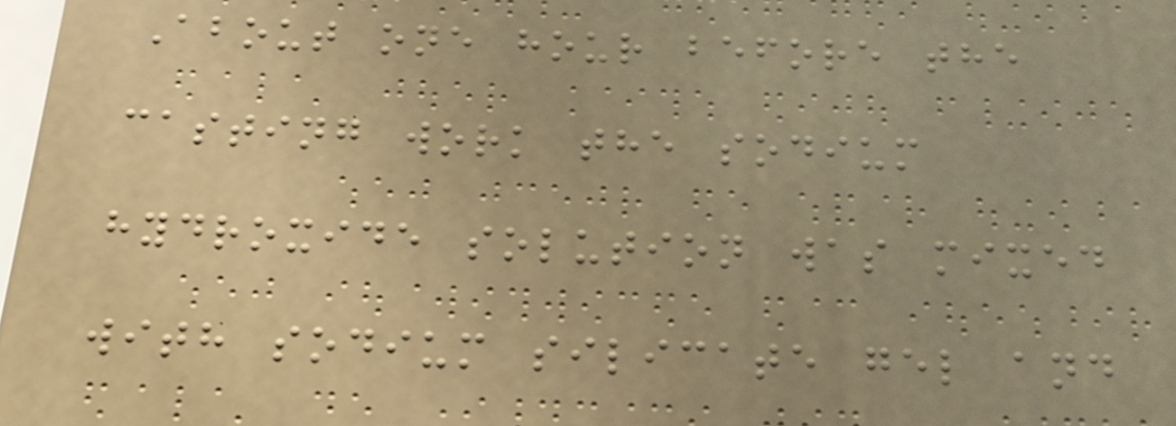About one hour before the
casting work the sodium
hydroxide solution was mixed
with sodium silicate gel and
